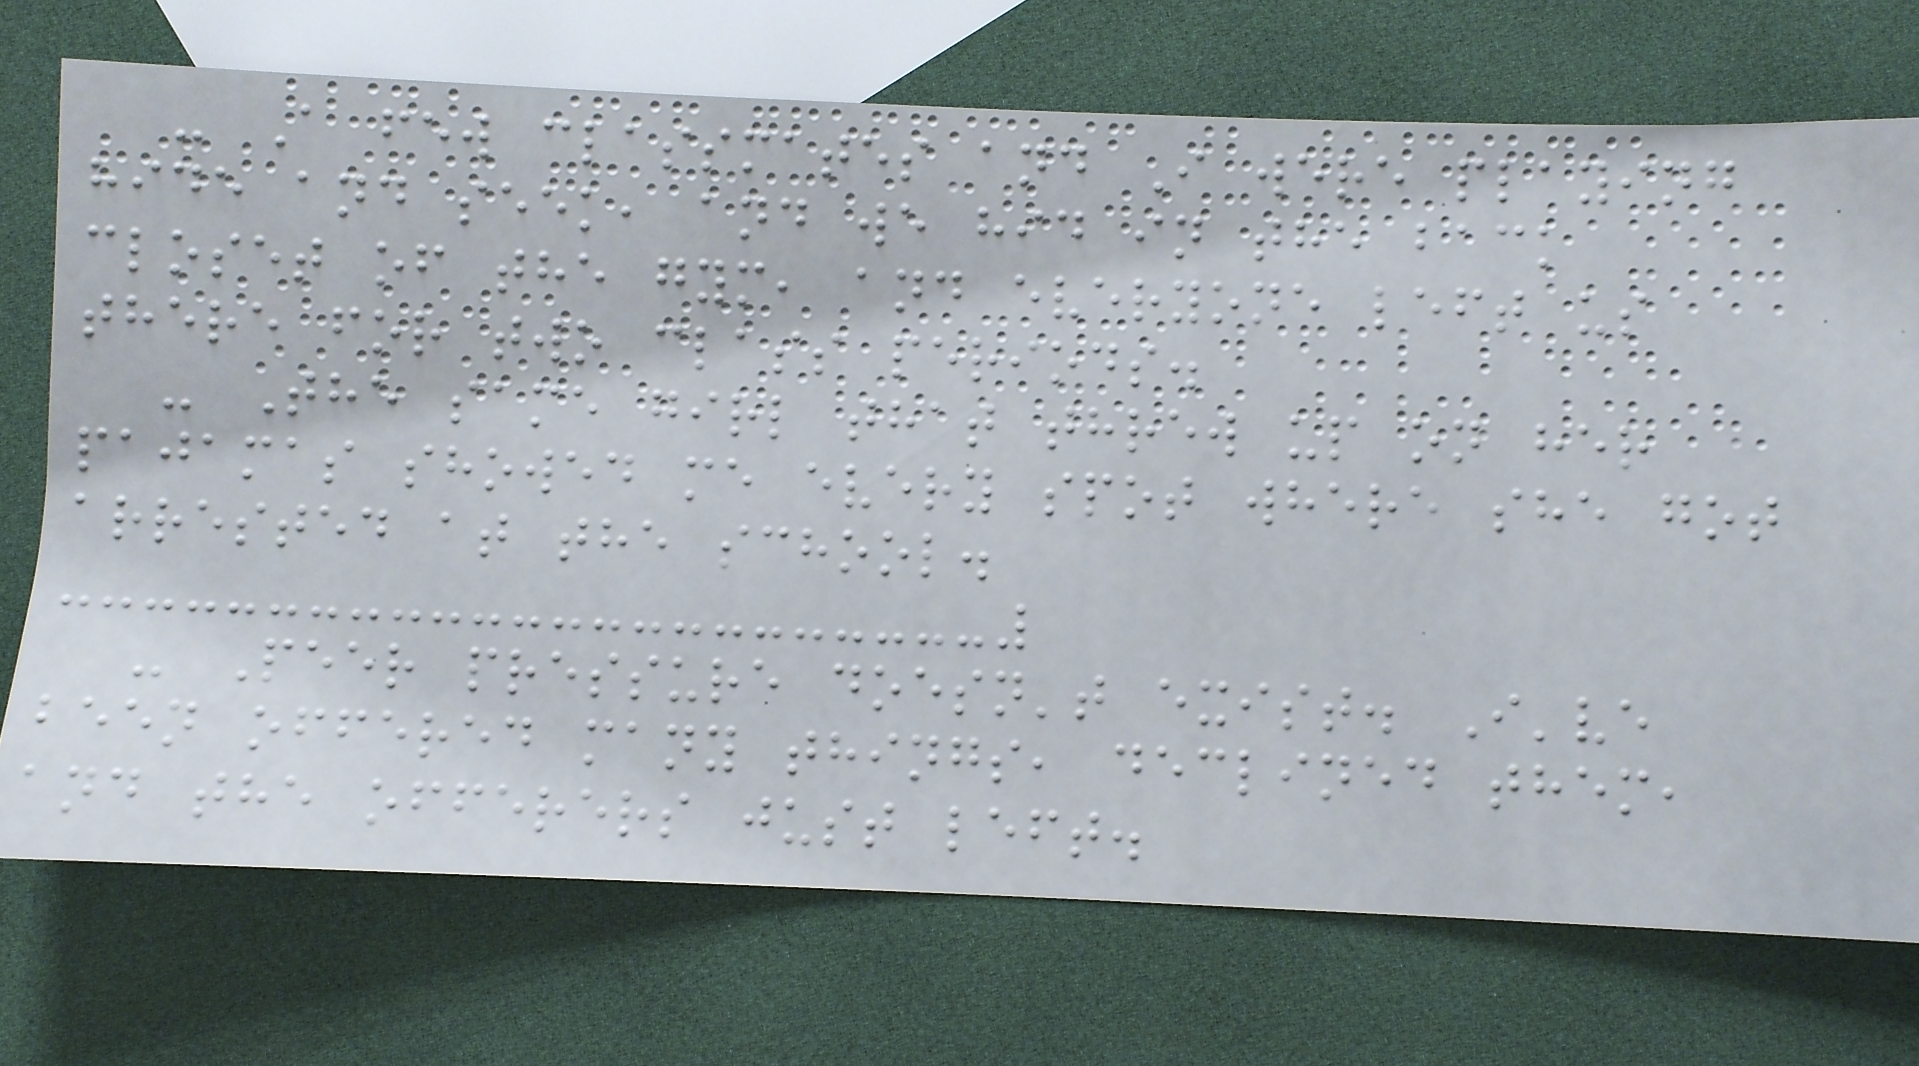- A few classmates and I were playing
hide and seek, and we hid in the back
closet of the gym, and everyone left us
there for two class periods.
- The same girl that threw up on her
pajamas showed me every spot where she got
arrested at the school.
- Peer pressure doesn't exist. I've
been offered many things, declined them,
and the offerers just left.
